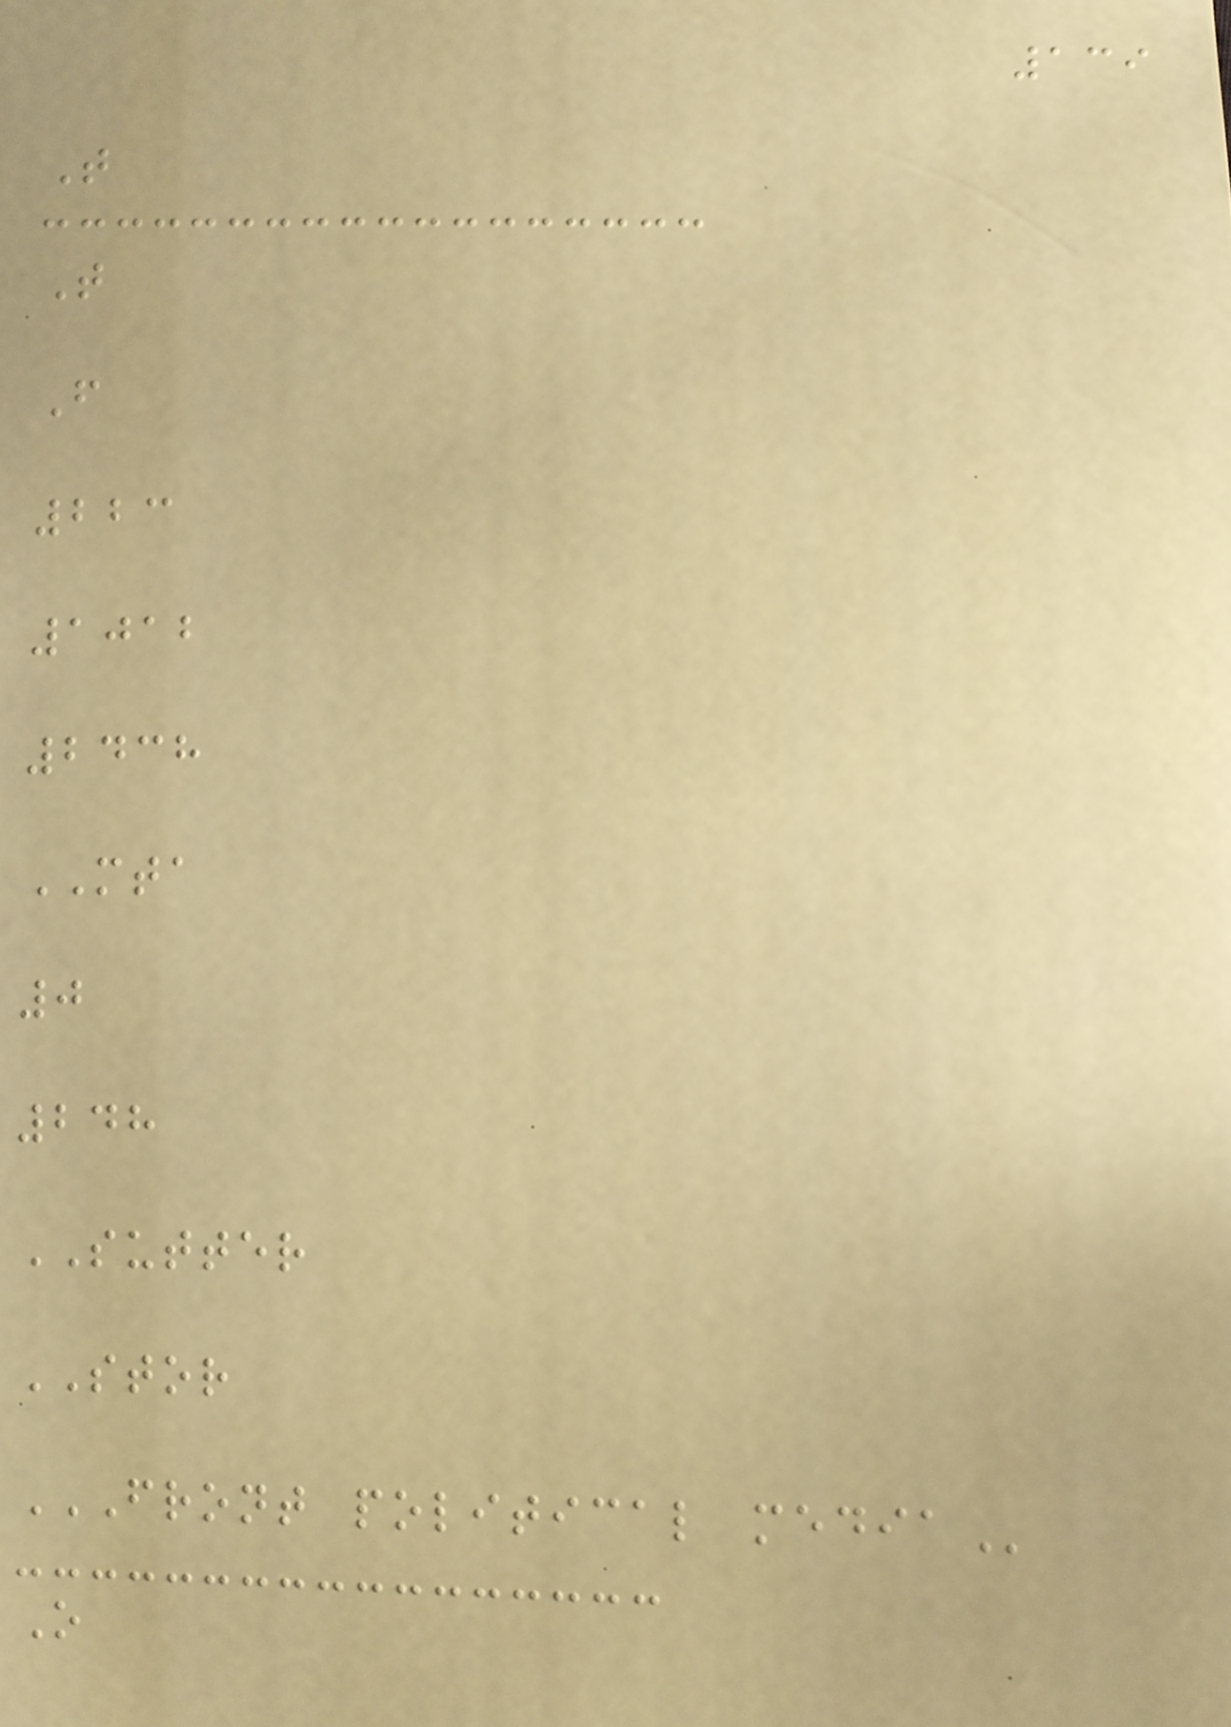139
T
T
F
223
1012
2438
MTA
0
248
SUTTER
STOR
FRONT POLITICAL MEDIA
O
